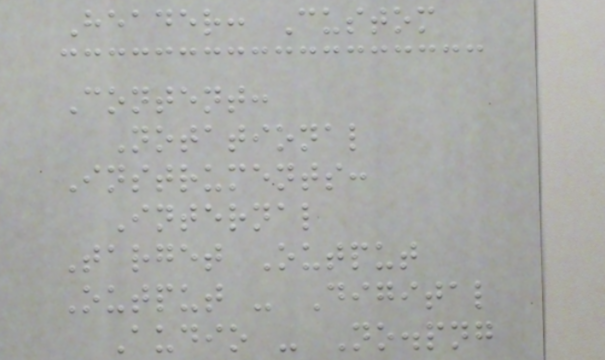Header: Custom
Content:
Notational
Instruments:
Internal
Target Output
Output - Digital
Audio - No.png
